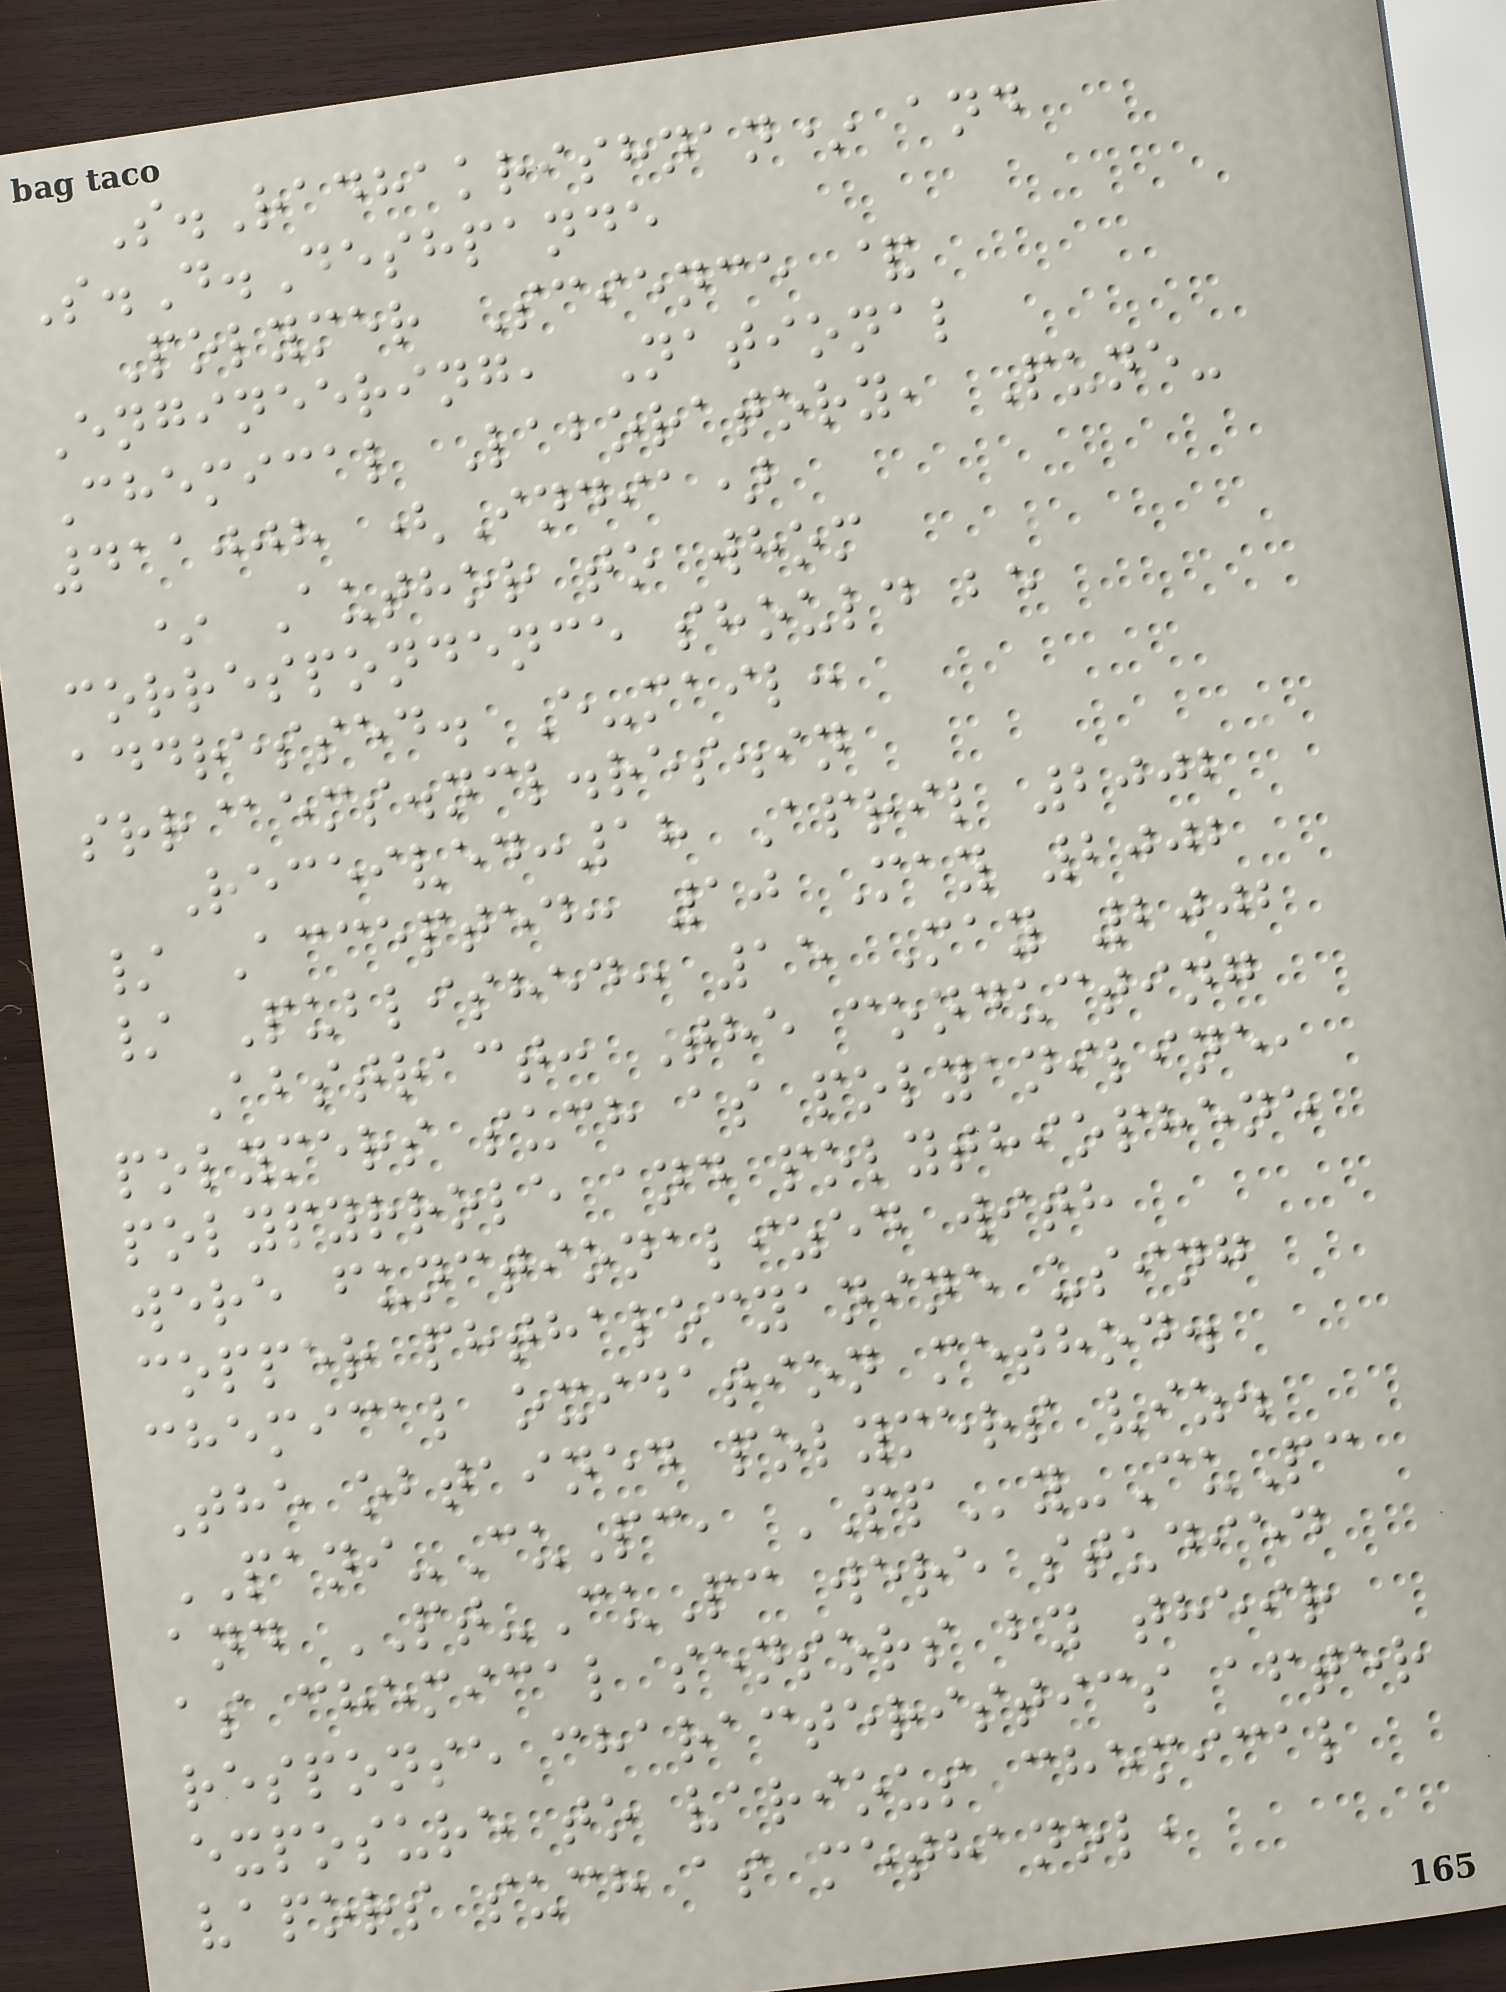S.Radhakrishnan* and
S.D.Deshpande
Polymer Science &
Engineering, National
Chemical Laboratory, Pune-
411008 (India)
* Author to whom
correspondence should be
addressed. E-mail:
srr@ems.ncl.res.in
Received:18 April 2002
/ Accepted: 10 May 2002
/ Published: 15 May 2002
Abstract: The conducting
polymers such as polyaniline,
polypyrrole and polythiophene
were functionalized with
copper phthalocyanine using
chemical oxidation method.
The obtained polymers viz.
PANI-CuPc, PPy-CuPc
and PT-CuPc were studied
as chemical sensors by their
response characteristics after
exposure to various chemical
vapors such as methanol,
